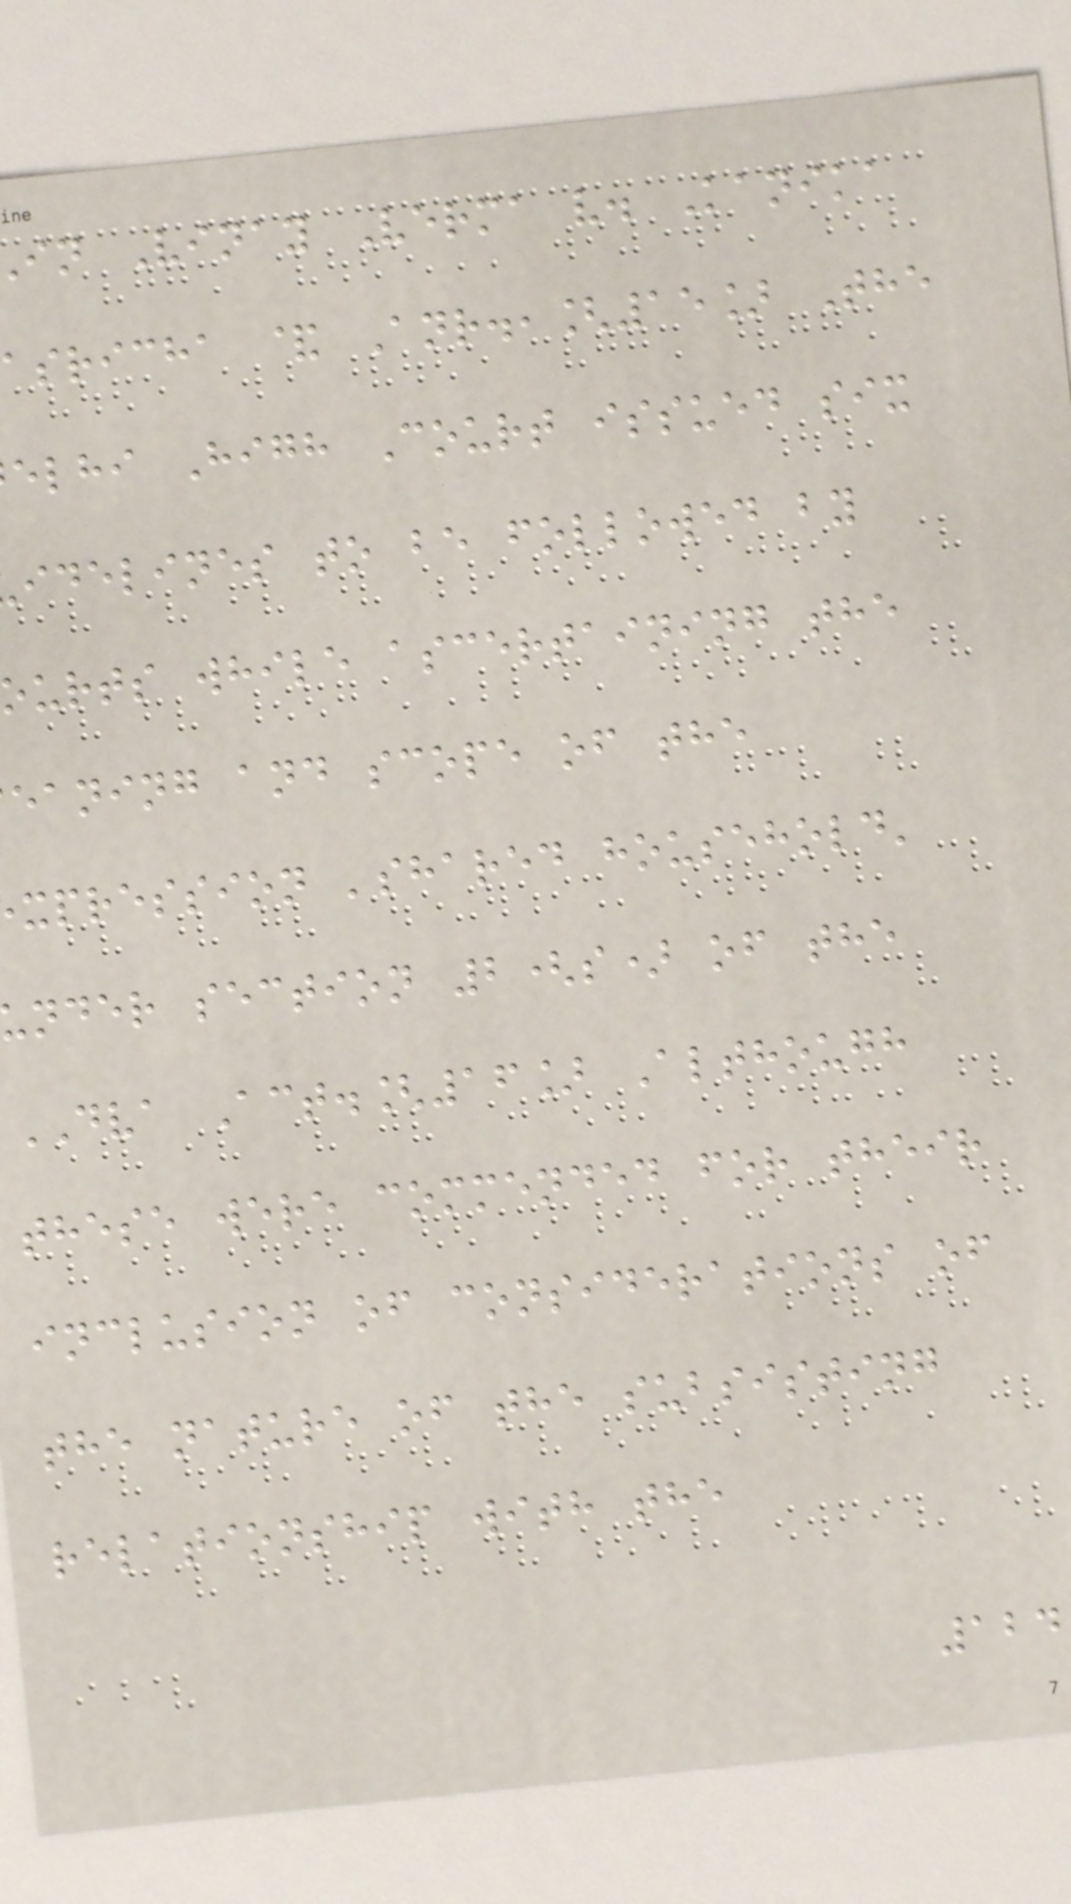in Vinay Verma v. Kanika
asricha & Anr.,[15] The
elhi High Court issued six
idelines to be followed by
ourts while ascertaining the
eaning and scope of the
xpression 'shared household'
nder section 2(s) of the
DVA Act.[16] Although
these were commended for their
inclusion of considerations of
the nature of the subsisting
relationship with the
124
